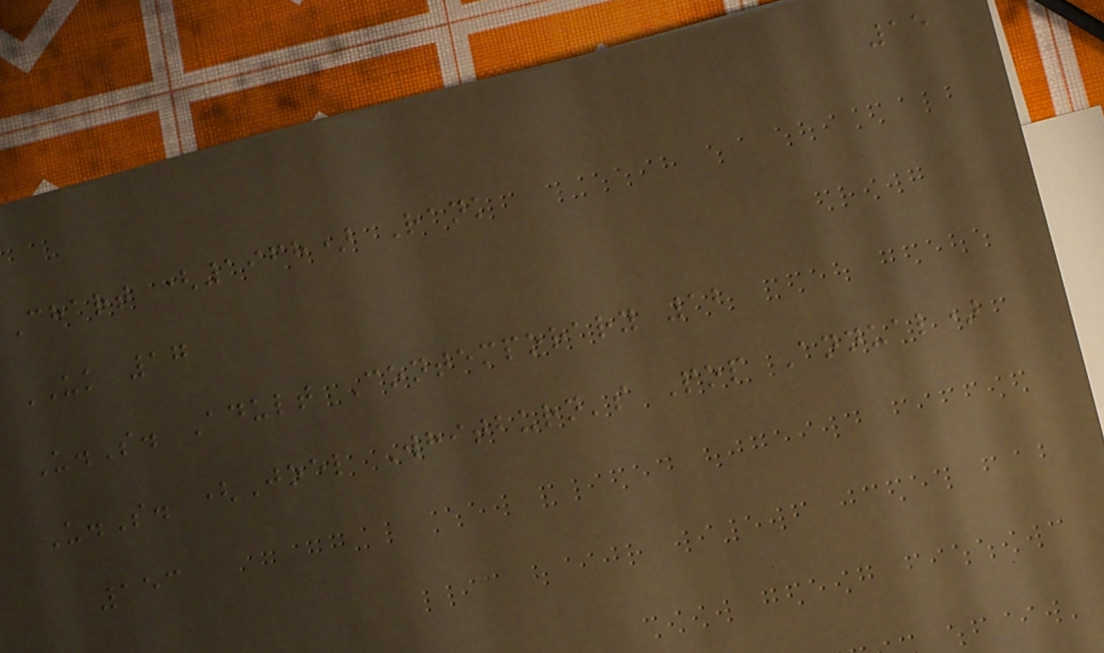15
Chart (1968) Rank
UK 17
U.S. Adult Contemporary 12
U.S. (Joel Whitburn's Pop Annual)
153
